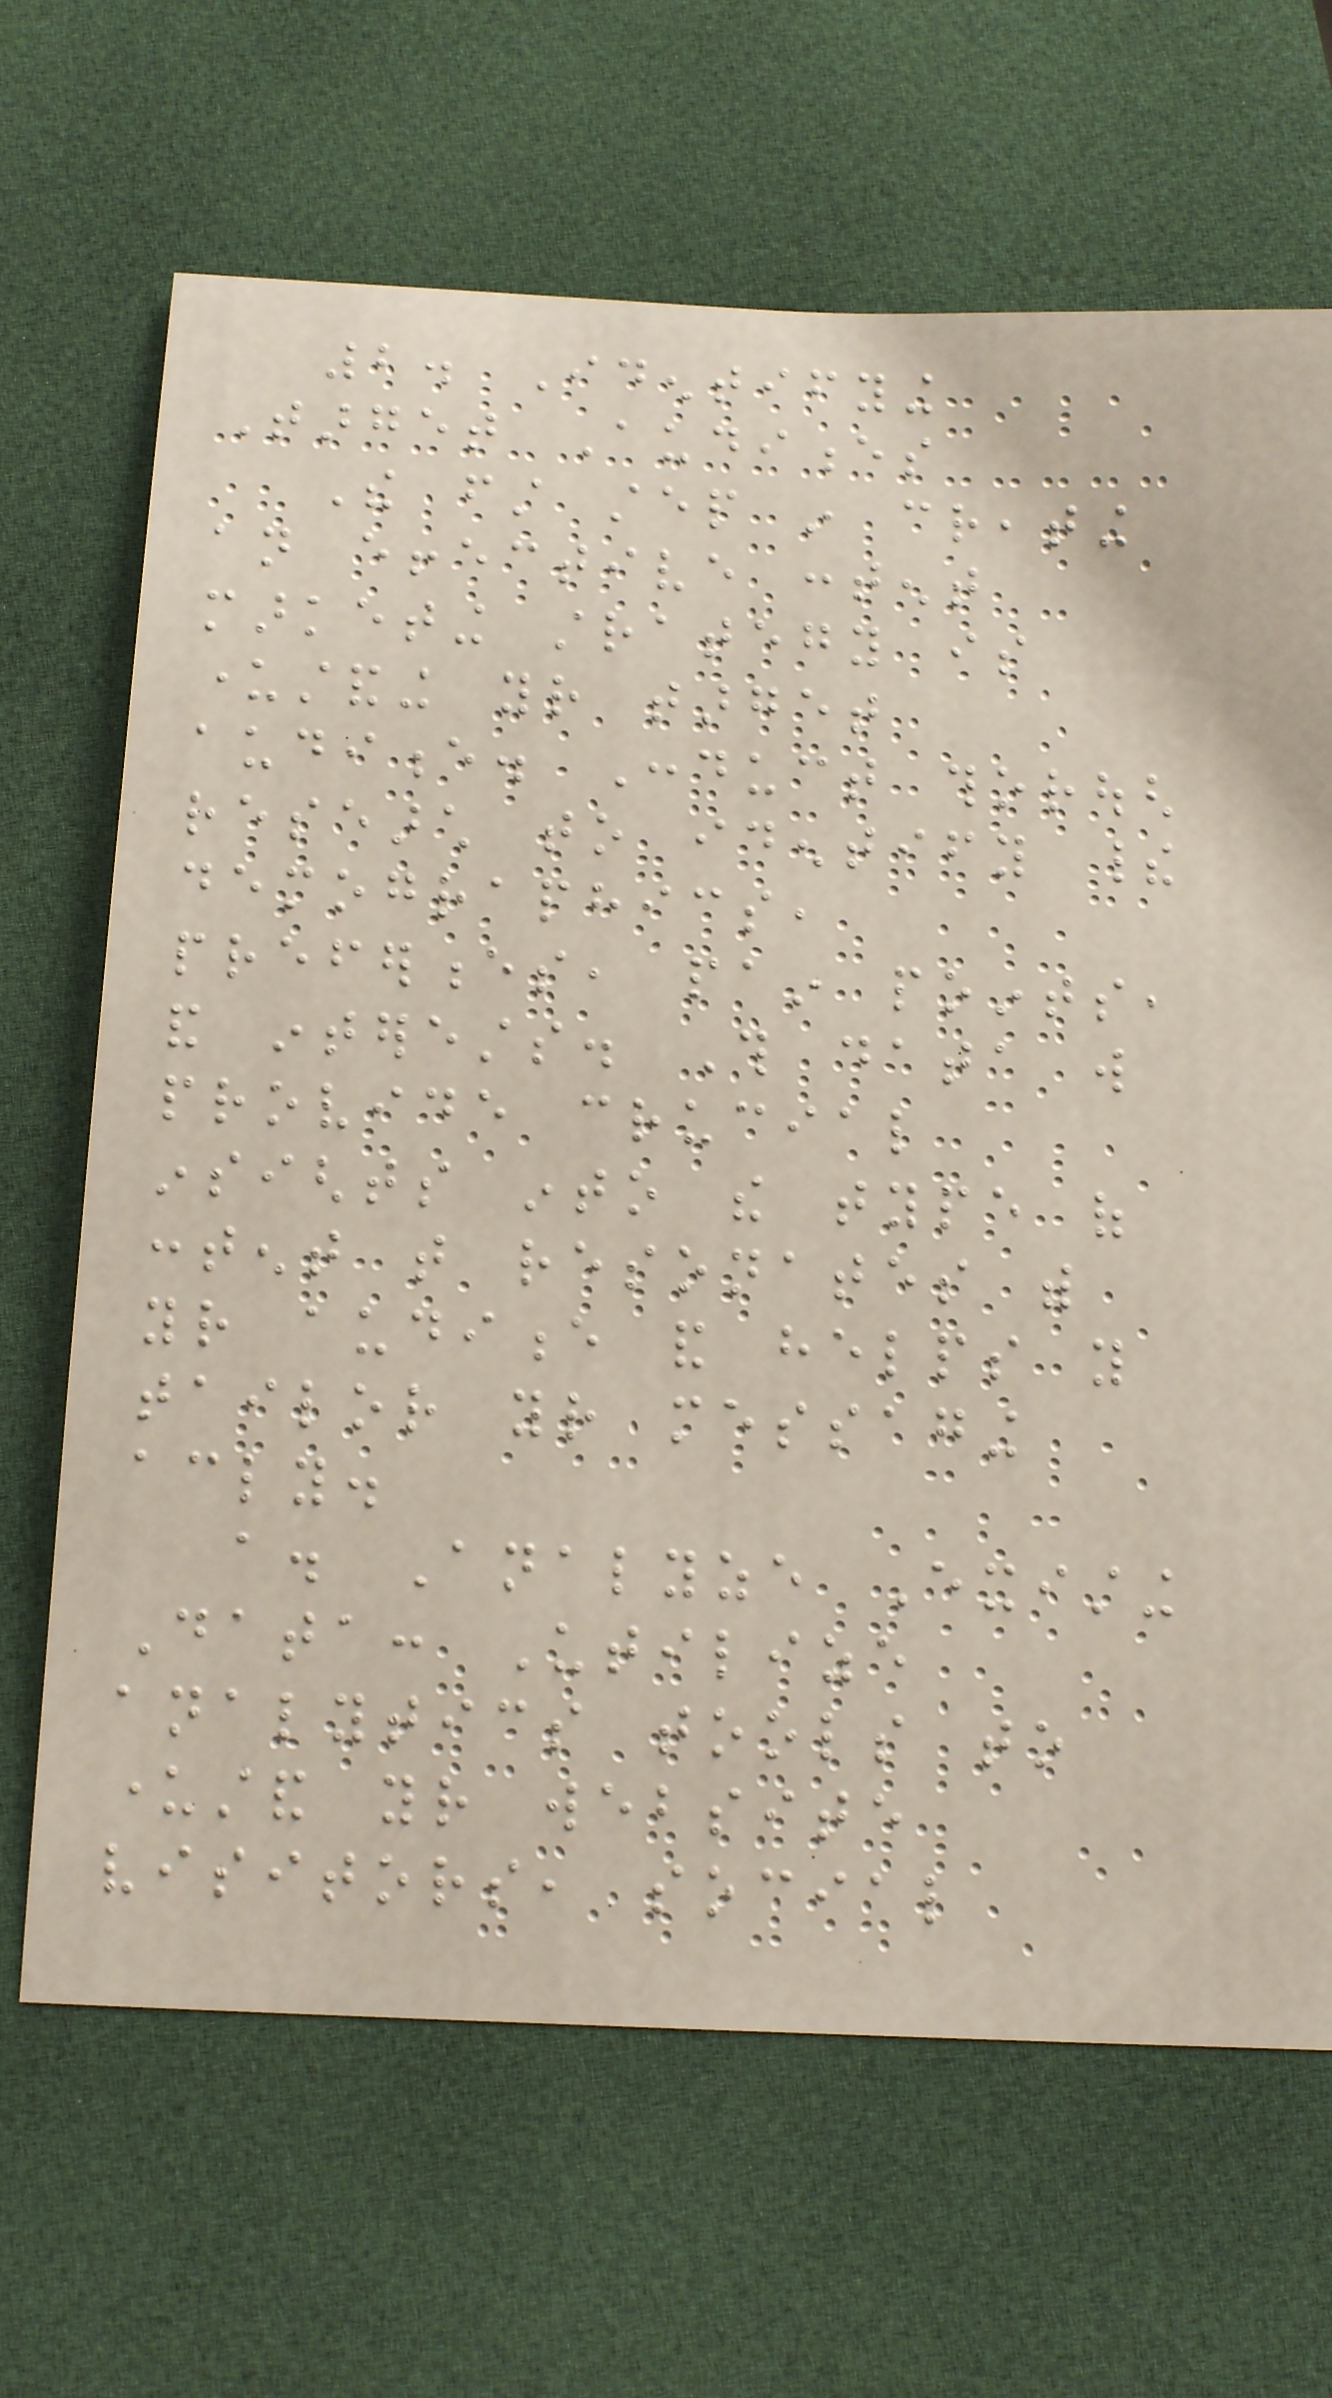2. Identifying
Target Audiences
The first step in creating
an effective content
marketing strategy is
understanding your target
audience. Conduct thorough
research to identify their
demographics,
preferences, pain points,
and interests. This data will
provide crucial
insights into the type of
content that resonates with
your audience and helps you
tailor your messaging
accordingly.
a. Analyze Existing
Data: Utilize
analytics tools to
understand your website
visitors, social
